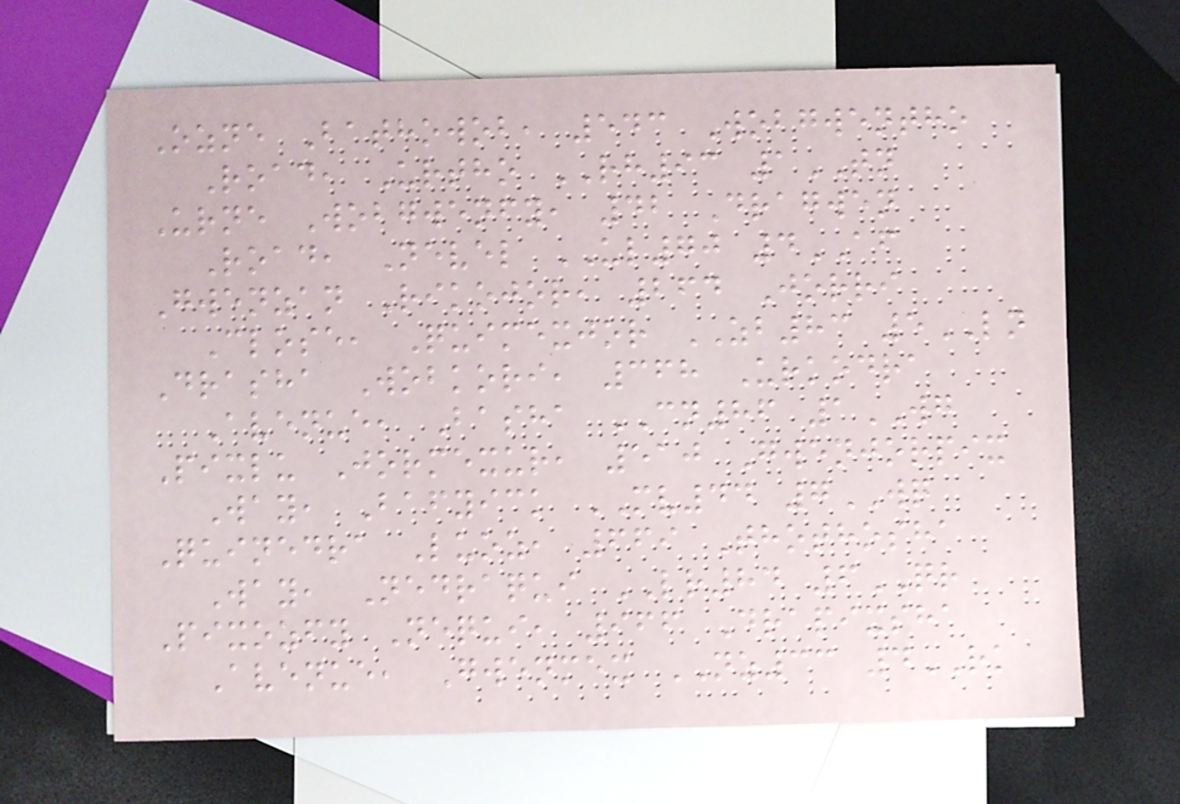Ozne Bathowob, 543 Wobgwentho
Road, Urtho RH93 1TN
Urne Wobgwenfy, 42 Dragwen
Road, Nevel UL70 4AF
Gwenzan Rikojor, 264 Jorri
Close, Quimexjor ZB83 5LN
Drasha Wobkori, 368 Urkodra
Avenue, Basha CN86 1WG
Pixlu Jormexur, 510 Gwenjorpix
Way, Bafyick MV44 7WQ
Quinedra Luoz, 669 Thothosha
Way, Nedraqui LR84 6QR
Pixozfy Nequi, 966 Drapixsha
Avenue, Gwenmex NZ33 4RK
